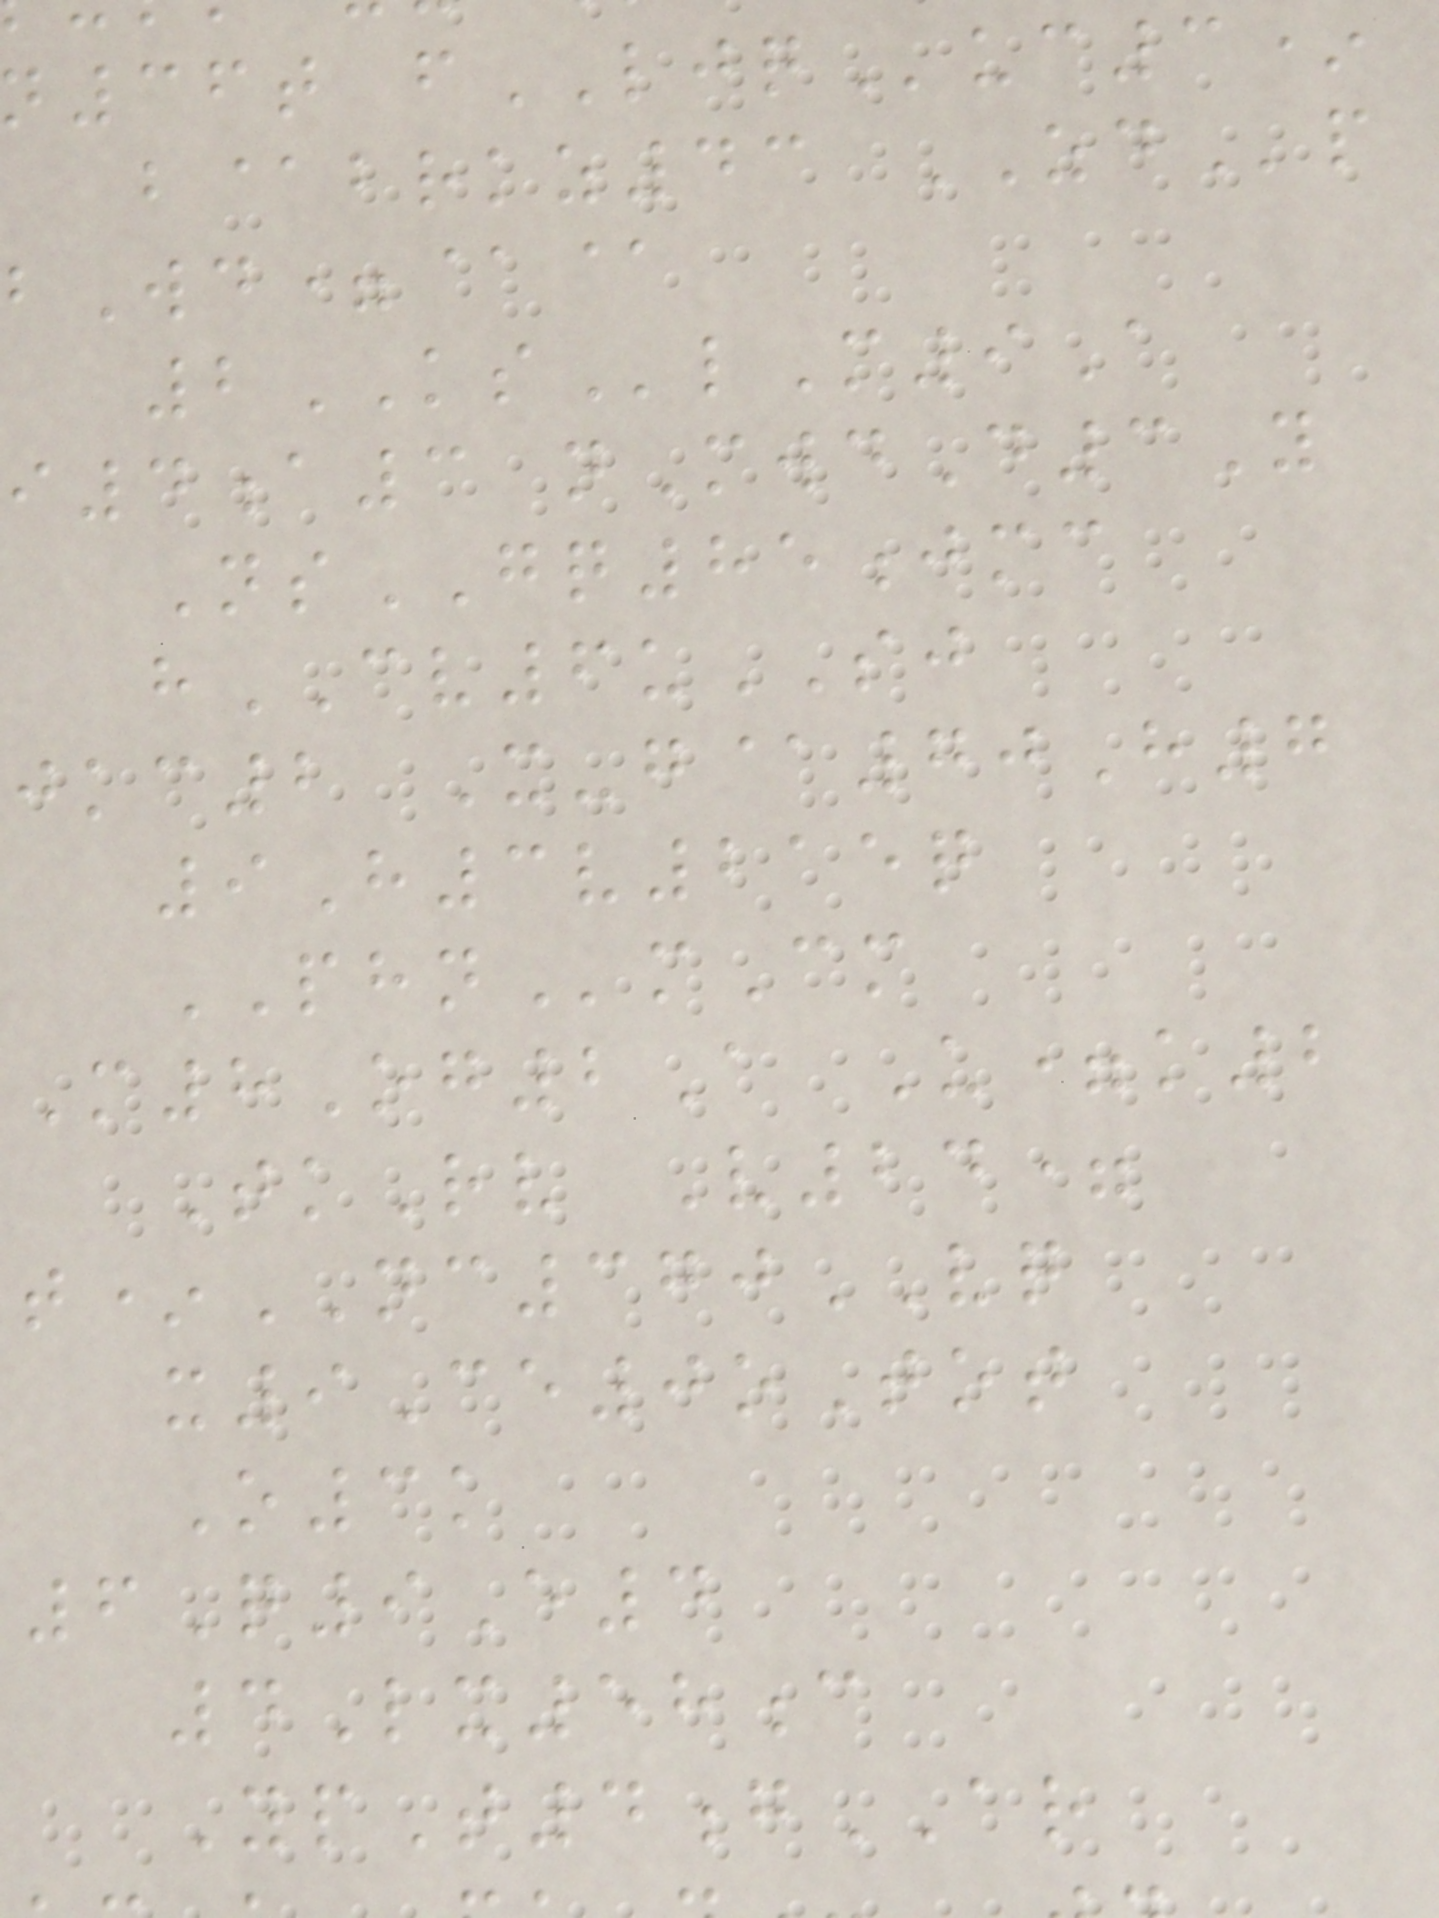n36t fLJQuc3*
b@brkz43 ZDp
bWd=@@
2KSlM9A
i4a3 nMwdD3Y
NsGQ85jmc
hCV6uSJ
jkc2 X-g@70H7
9H3v215q
PHNmCm
M8Og2A U=k2
TkRv V24=
t*NC370VQ
x9Ce0oTot
O3k
6Q9E4
4Lx58c
YpT4gAR
